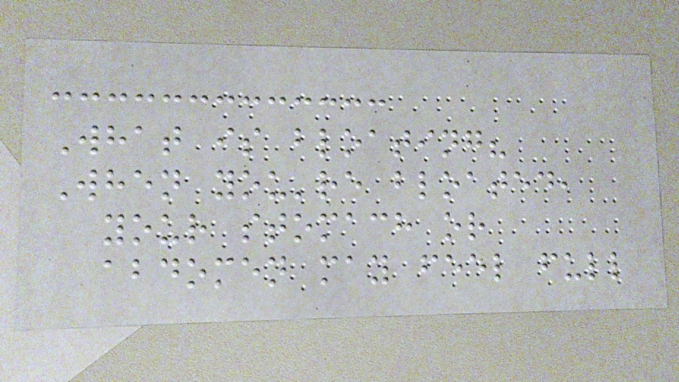What is bloating?
When you're bloated,
your stomach or
abdomen may feel full
